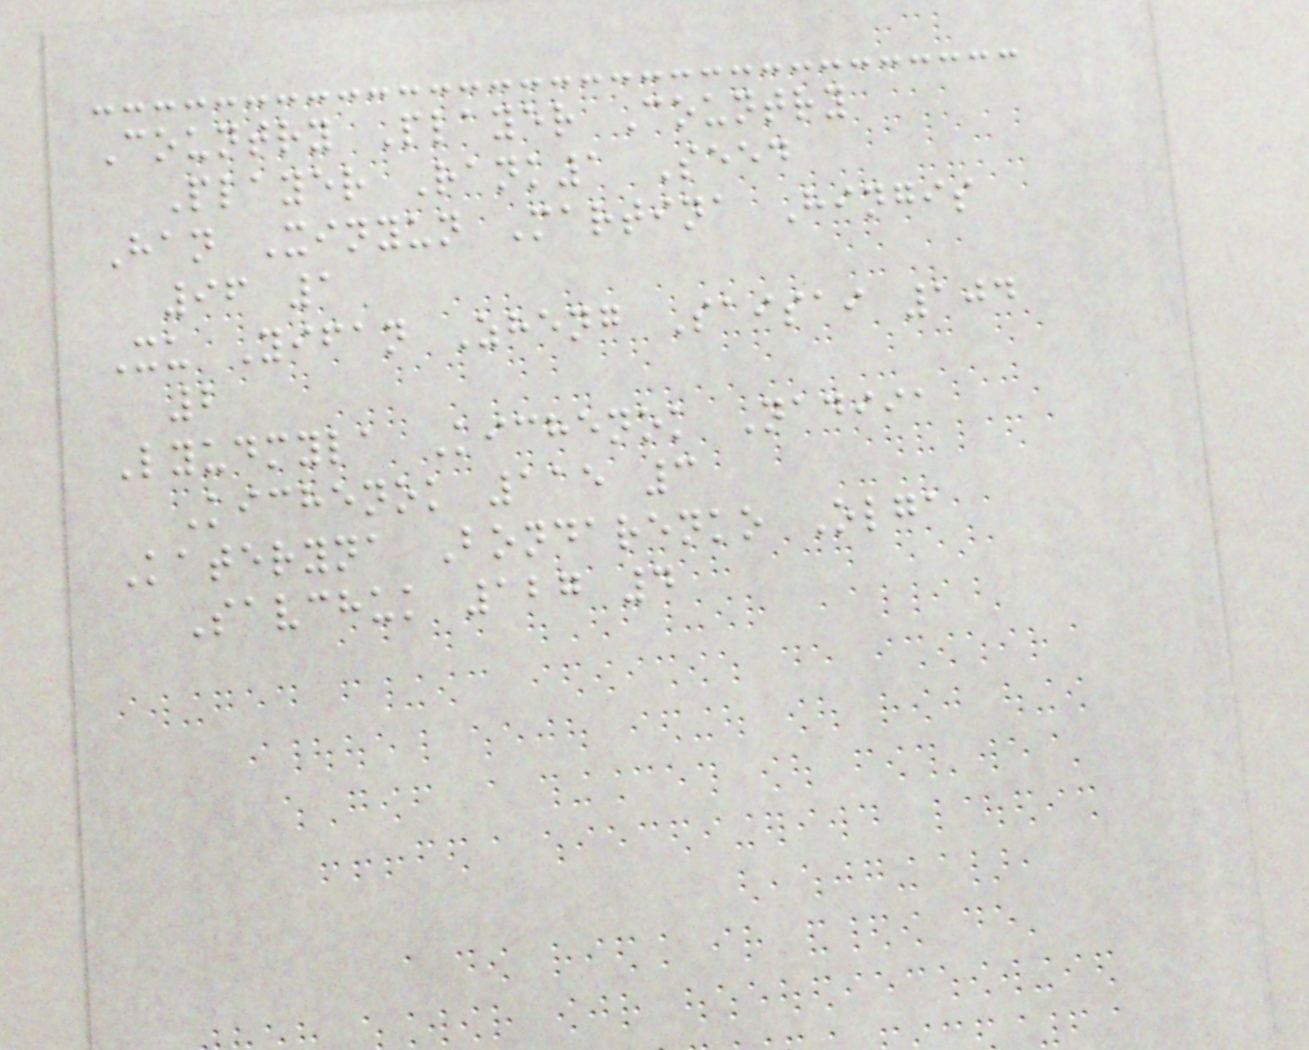Country Player Country
Player Rank1 Seed
Han Xinyun Martina Hingis
96 1
Xu Yifan Zheng Saisai 104
2
Lyudmyla Kichenok Nadiia
Kichenok 115 3
Kateryna Bondarenko Olga
Savchuk 127 4
